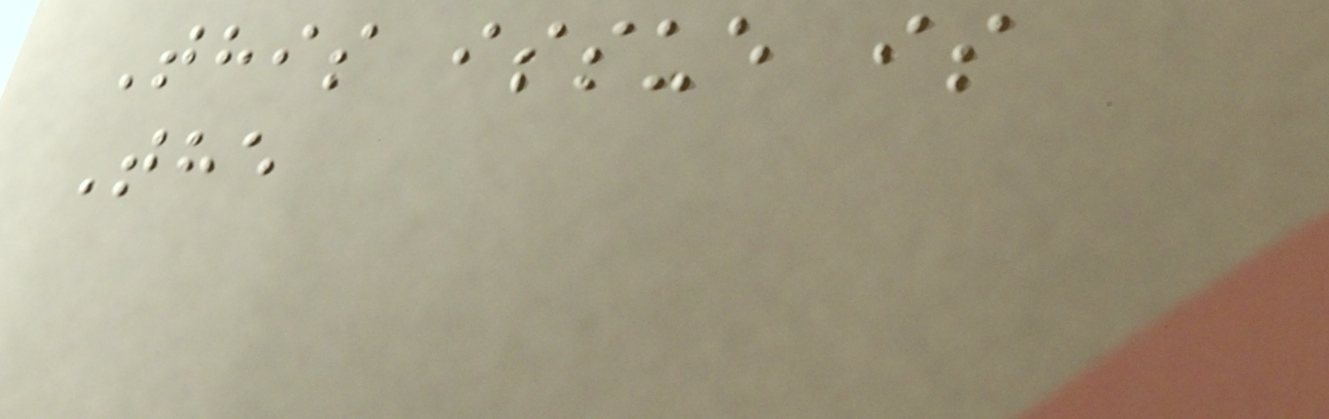This issue is
The
